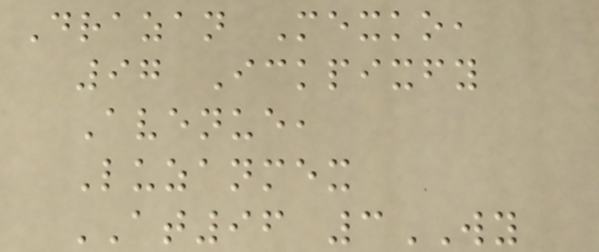Drazan Mexko,
97 Ickpixfy
Avenue,
Luzanmex
AT96 3WY
